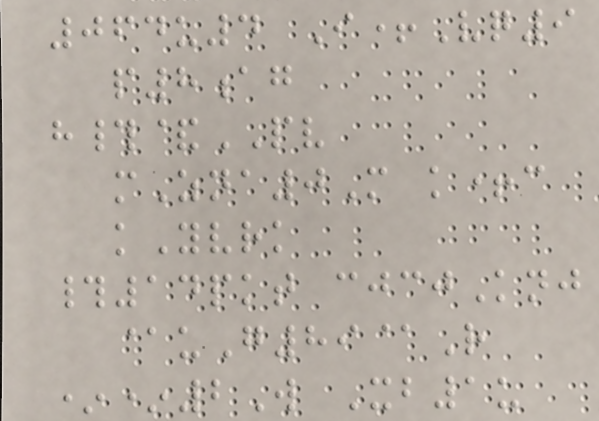064u4 I+Vq9
p8ag
h#&PV
mZna0M k+c
kYvrk
#14pkt cjcjKnj
@uG89@R
**2W Xb1u
